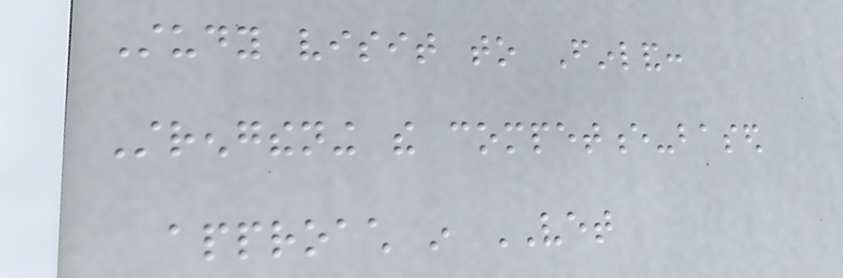Study visit to Finland:
Strengthening the competence-based
approach in VET
